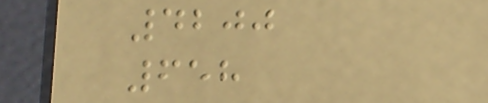4200
658
